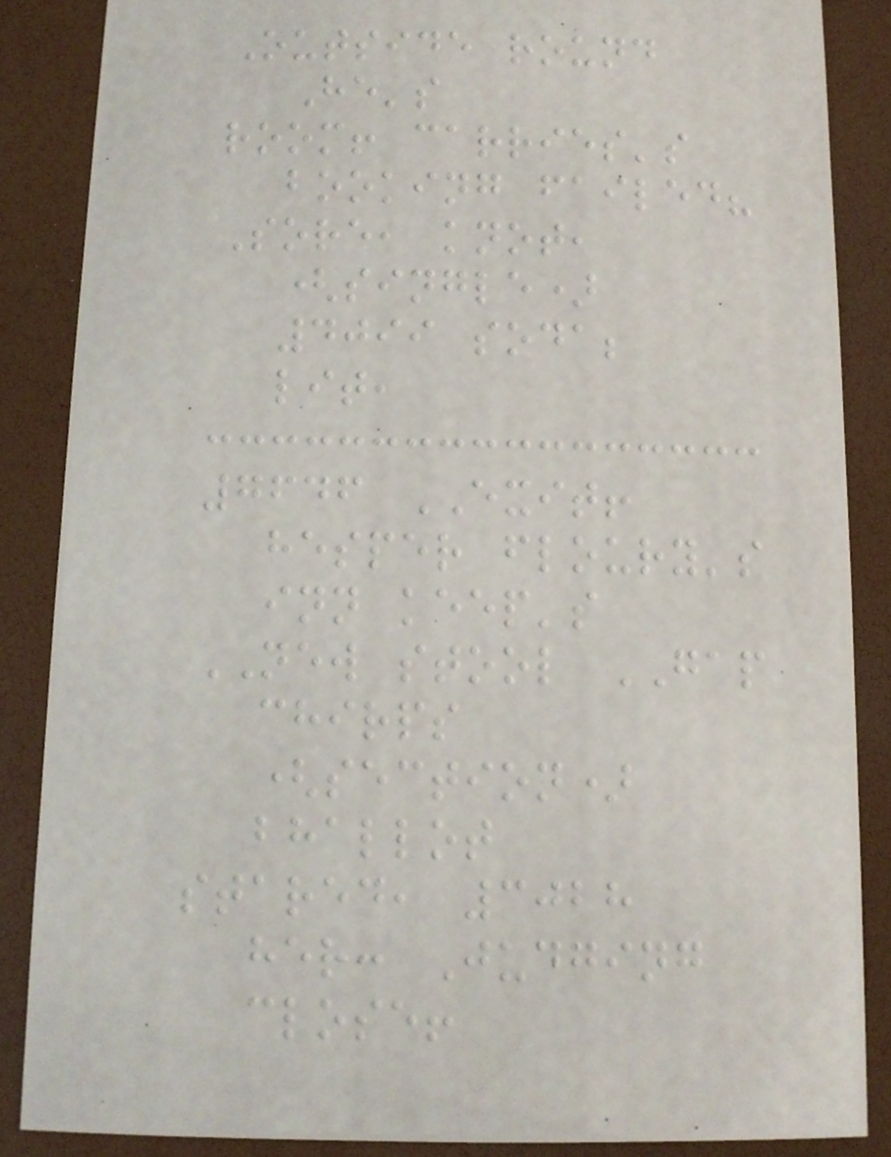Outside round
He's
room! carries's
booking failed?
Sore, knot,
(single)
4099 soda;
lit,
7646 EXIT!
hesper floury's
inn keep's
NEW stool GAP
chirps
(section)
bhallot
stared, 3028
her: Judging
close!
